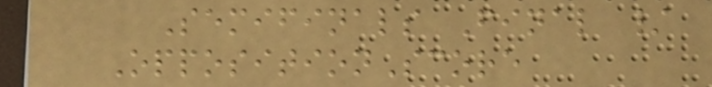Semifinals Final /
OppositionScore
